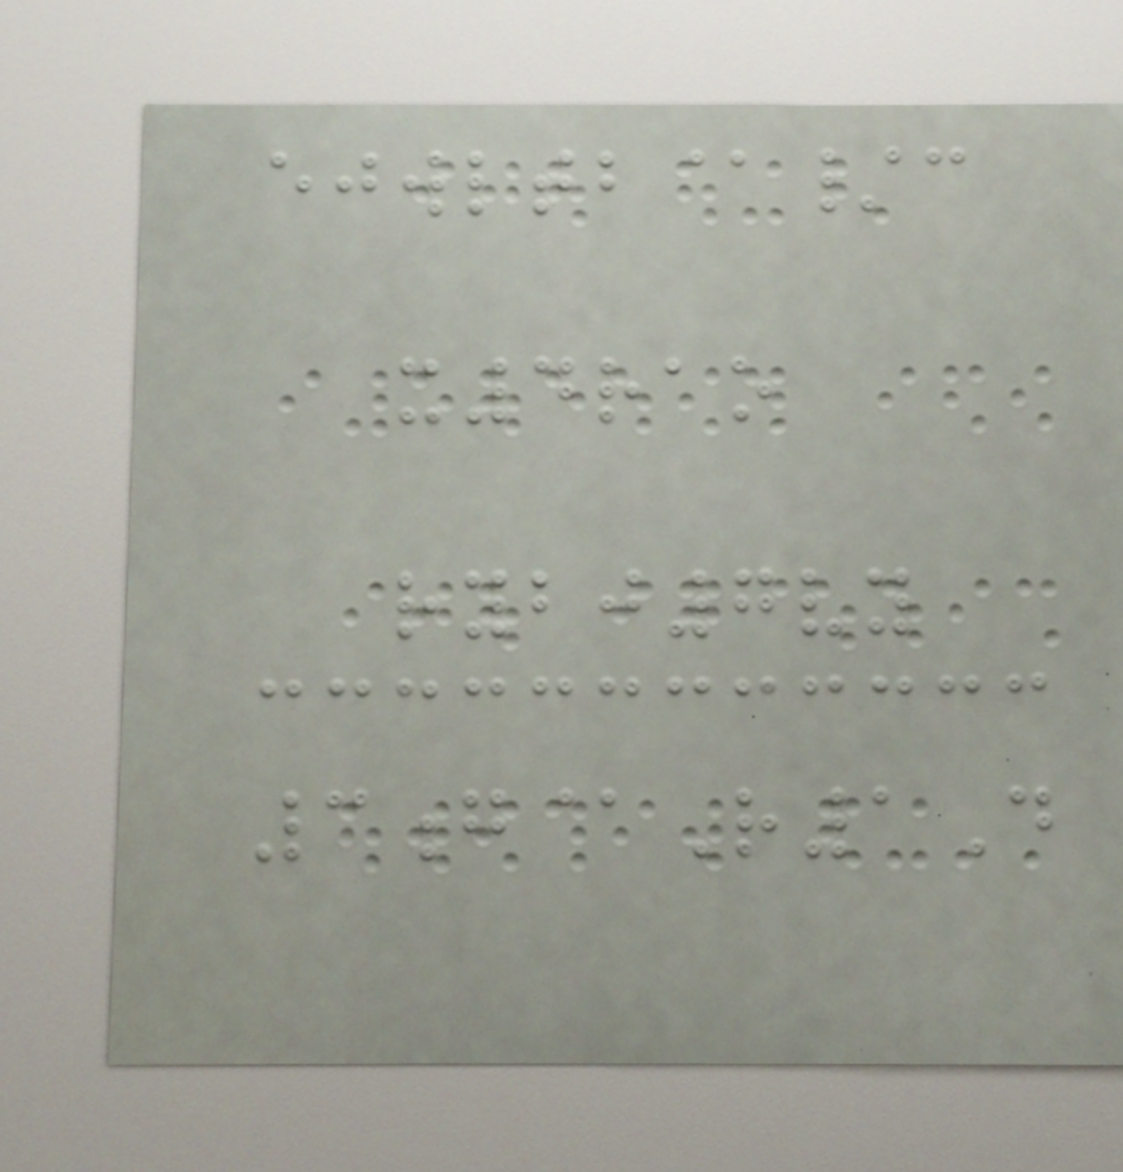ejwltb@/c
x4rao
rybj7vy
3g@R1D
